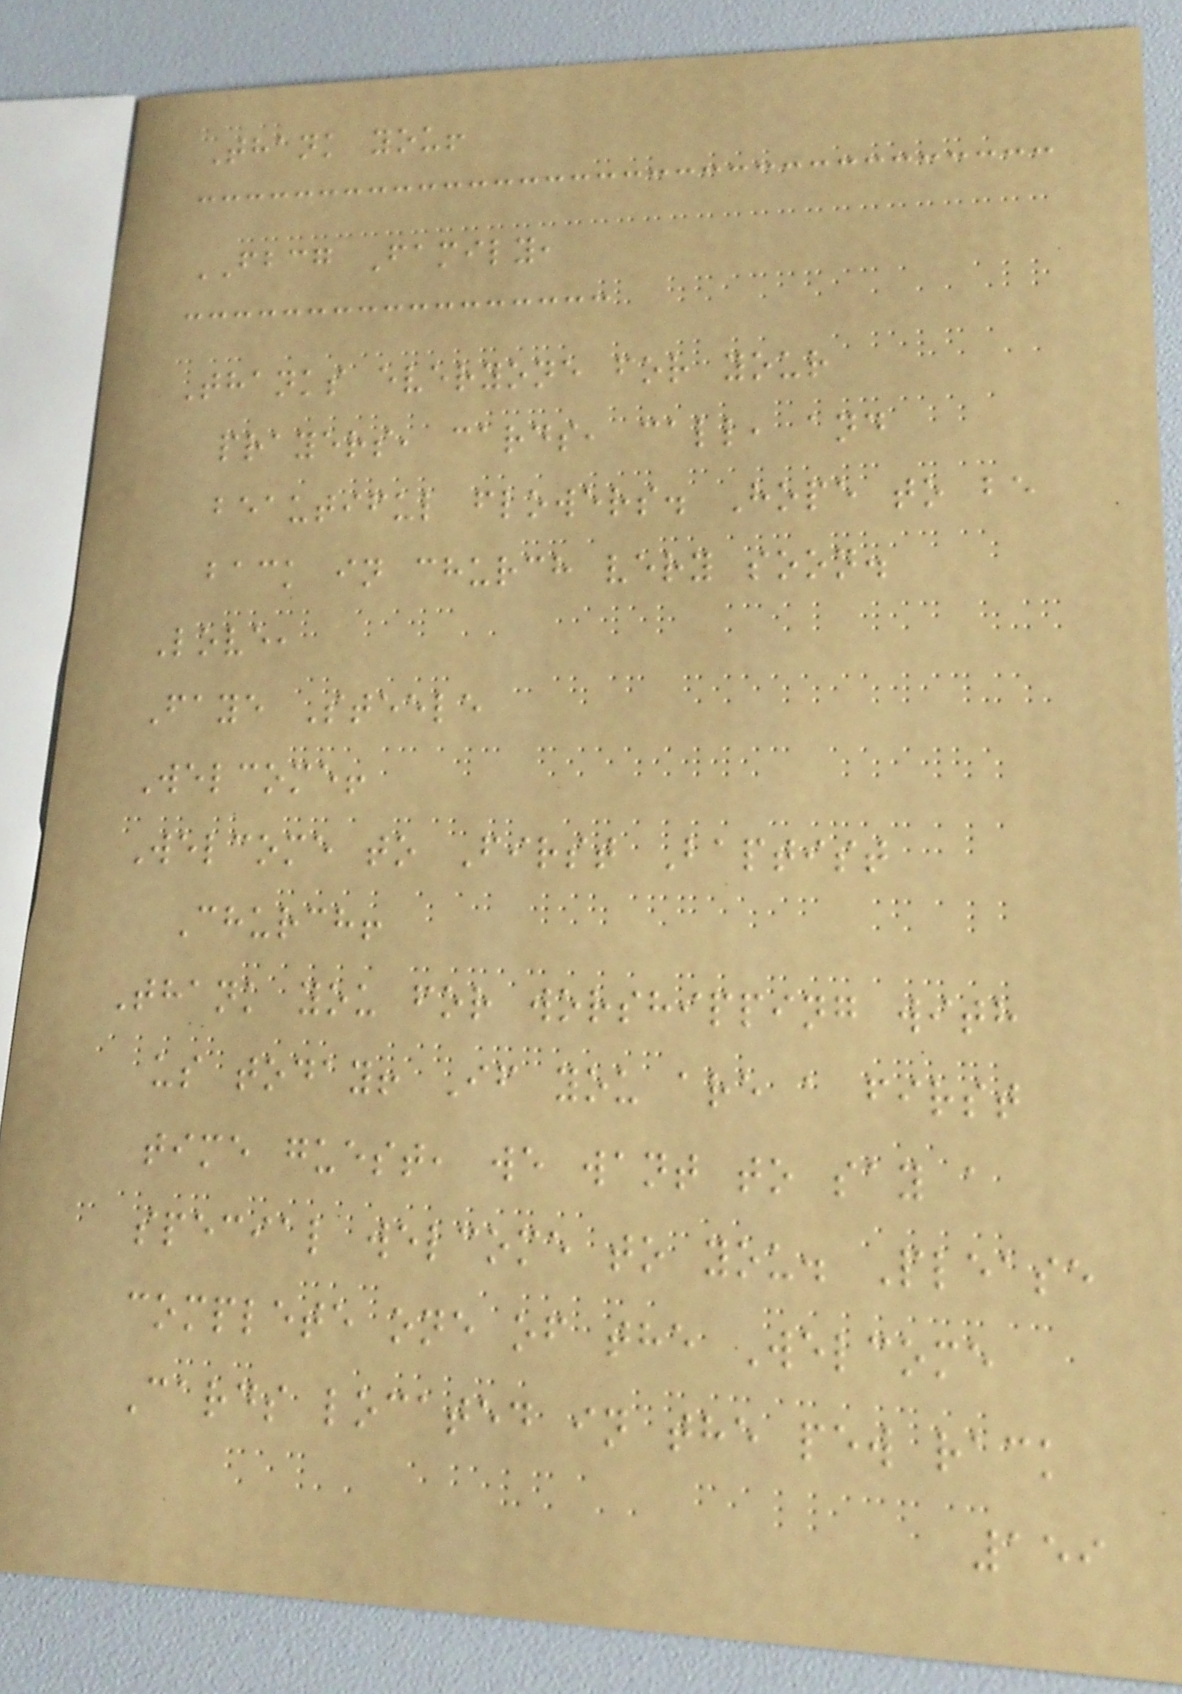Thank you!
FBCG Family,
Thanks everyone for your
prayers, cards, call, and
beautiful flowers. Hope to be
back in church very soon.
Love,
Faye Steele
Welcome!
Welcome to First Baptist
Church!
Thank you for worshipping with
us today! If you are a first
time guest, we want to say a
special welcome to you. Please
complete one of the Welcome
Cards located in the pew rack
159
